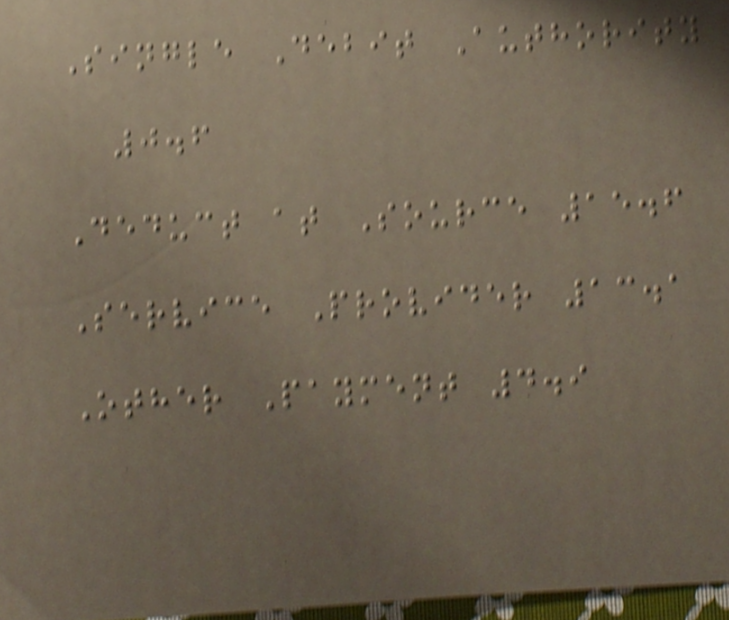Single Debit Authority
0.6
Deduct at Source 15.6
Service Provider 13.1
Other Payment 4.9
